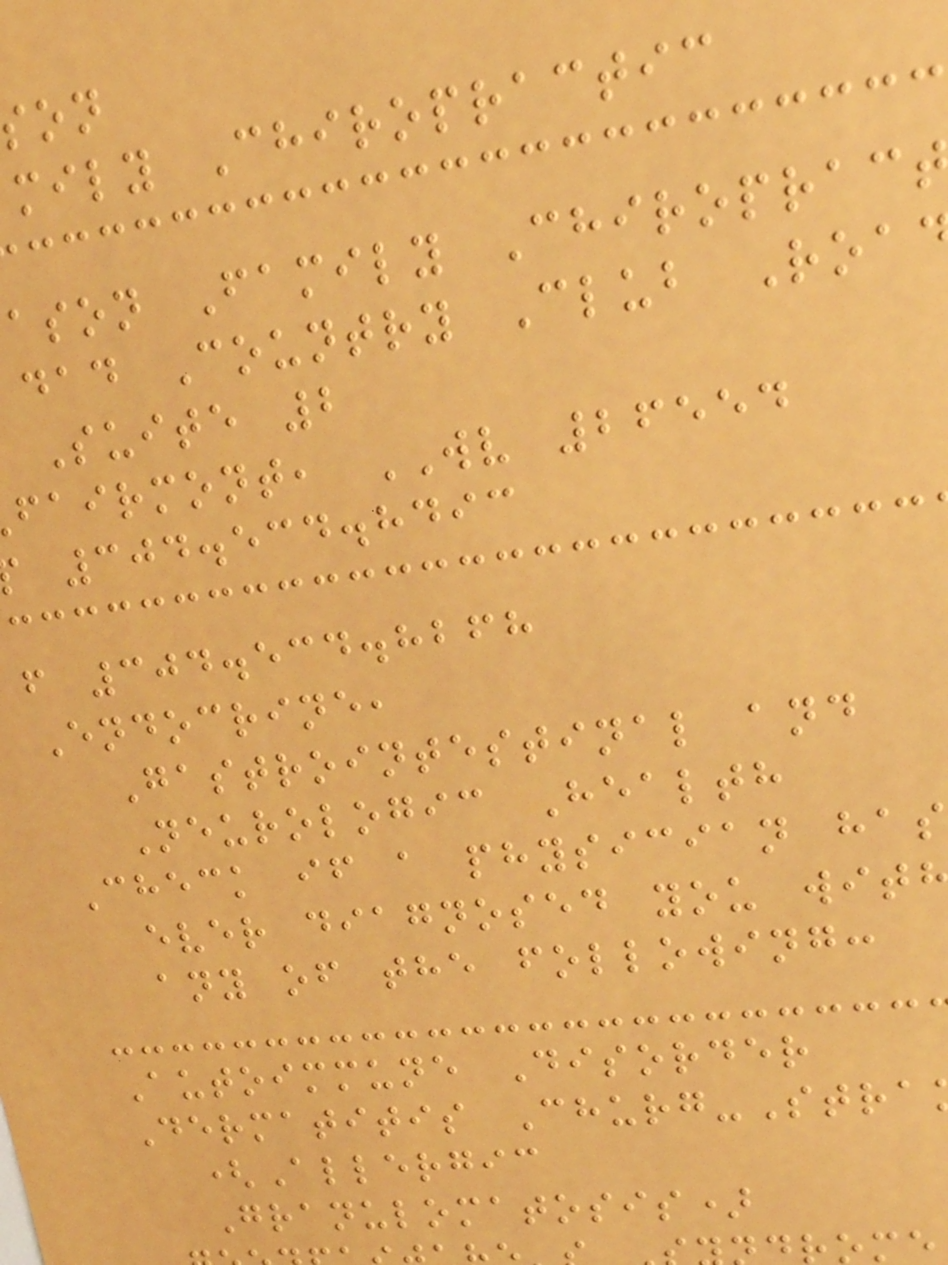mily Chiropractic
ason Family Chiroprac
dad Country Club Roa
Suite 2
fairmont, WV 26554
304.534.8493
f 304.534.8268
Endocrine,
Gastrointestinal and
Neurologic Health
Check if a physician has
ever diagnosed you wit
any of the following:
Autoimmune Disorder
Dermatitis Churg-Stra
(Allergic
Granulomatosis)
